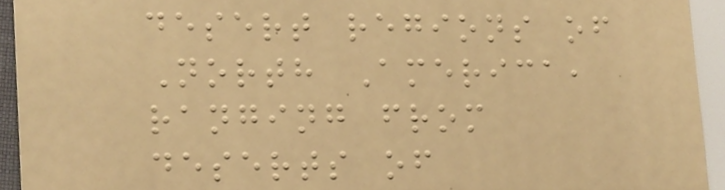desert regions of
North America,
ranging from
deserts of
